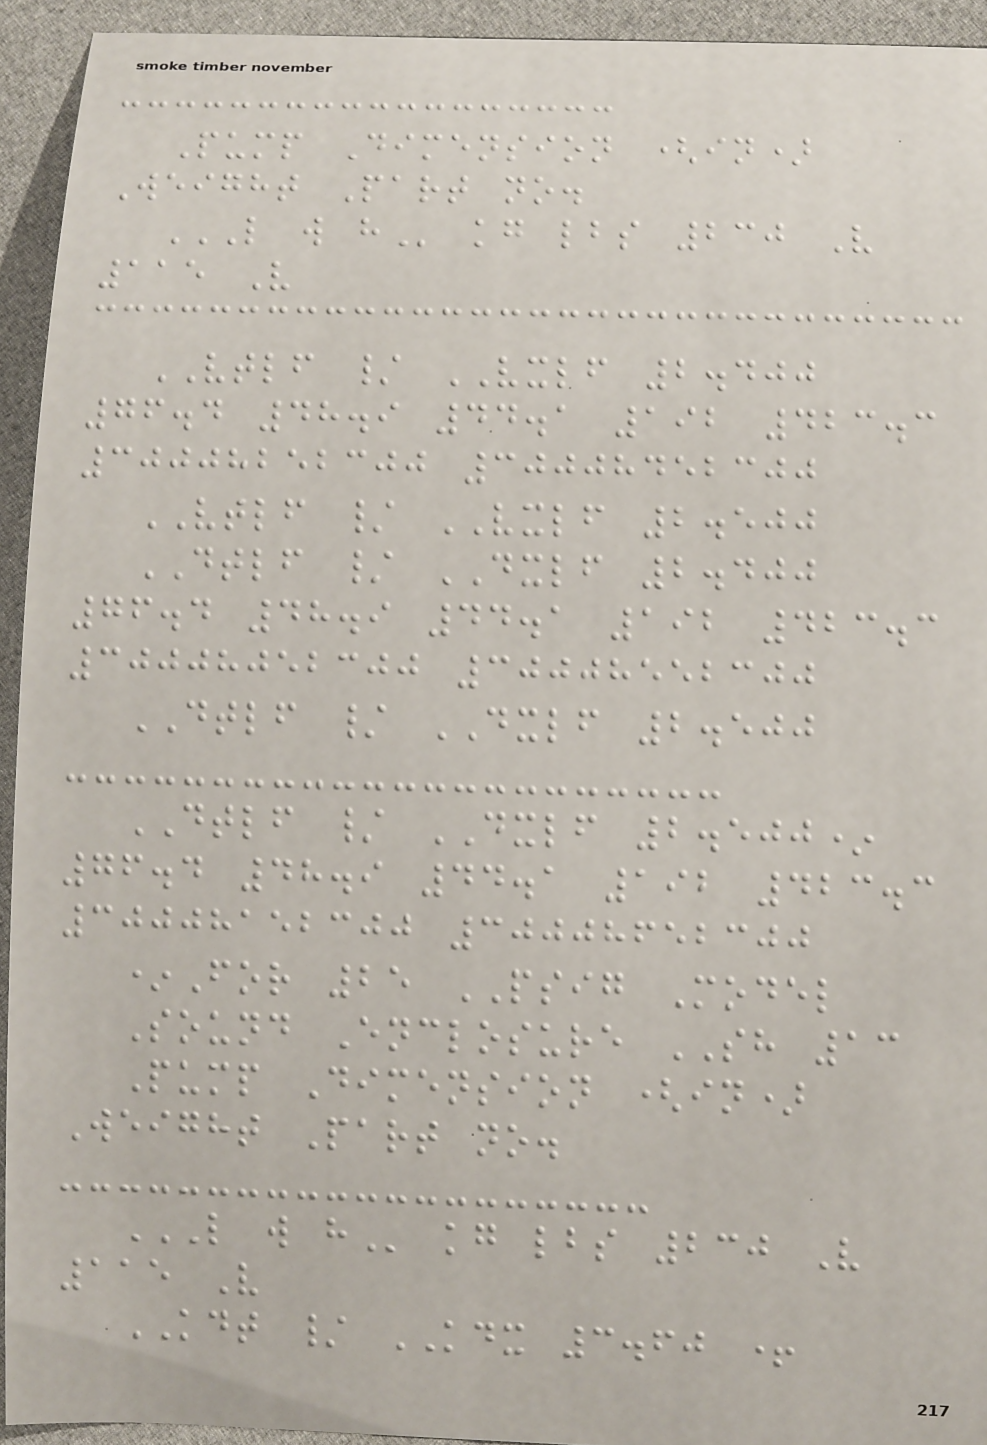Pump Dimension (in)
Weight Part no.
L W H kg lbs 230 V
115 V
VTLF / VXLF 2.400
76.4 48.9 44.1 192 423.3
30008252300 30008452300
VTLF / VXLF 2.500
DTLF / DXLF 2.400
76.4 48.9 44.1 192 423.3
30008052300 30008552300
DTLF / DXLF 2.500
DTLF / DXLF 2.500*
76.4 48.9 44.1 192 423.3
30008152300 30008652300
*For 25 PSIG Model
Sound Enclosure SH 13
Pump Dimension (in)
Weight Part no.
L W H kg lbs 230 V
115 V
KDT / KDX 3.60 +
